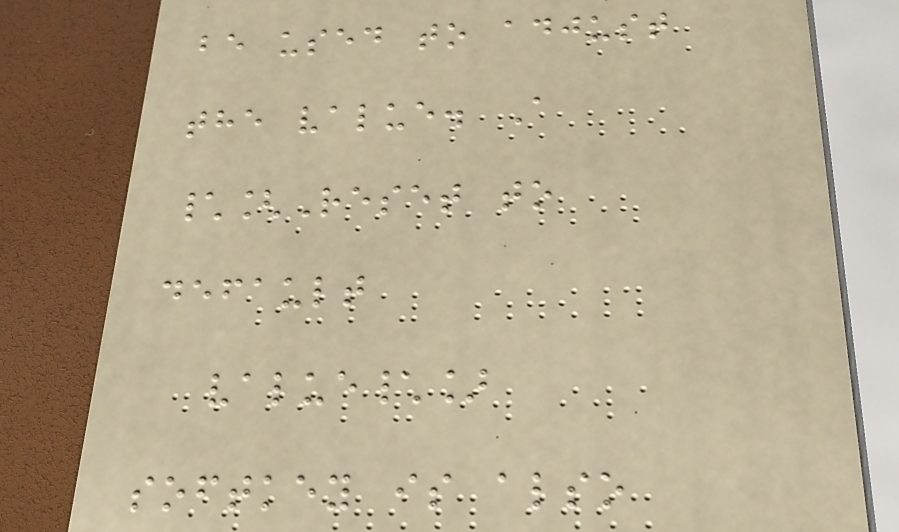be used to adjust
the value. A
\[Reset to
default
value\]
softkey is also
